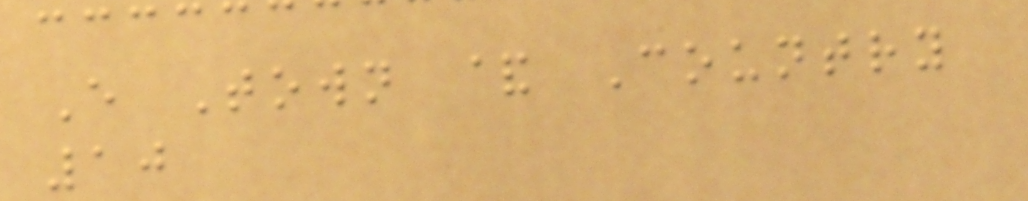E Town & Country
10
